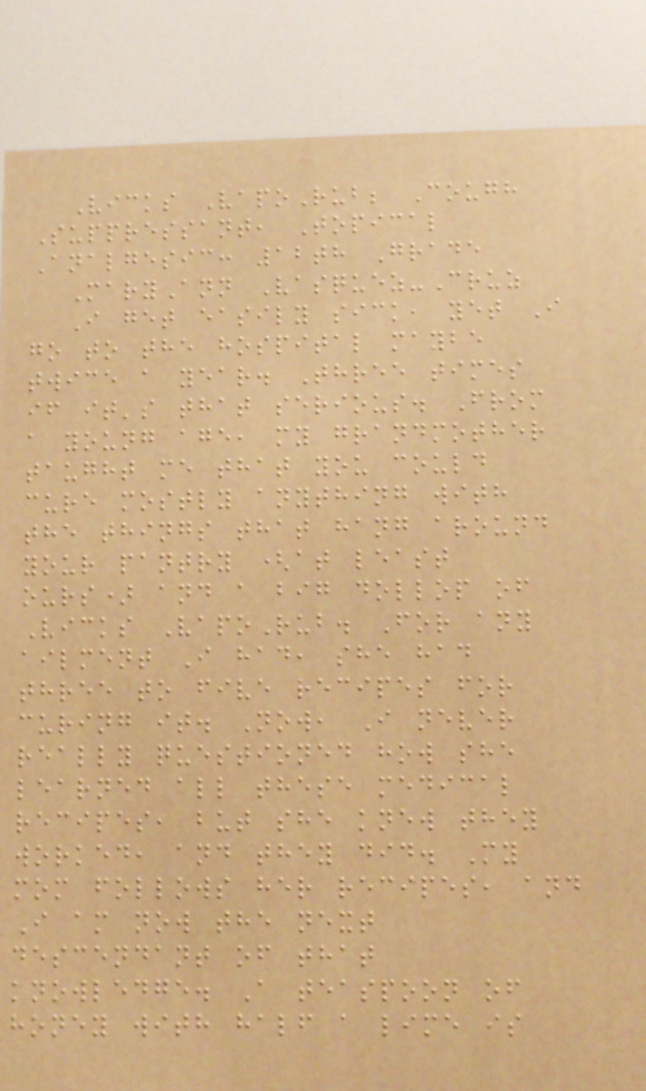Vicks VapoRub; Cough
Suppressant, Topical
Analgesic: 12th Grade
MaryAnn Vasquez-Cruz
I get easily sick, yet I
go to the hospital maybe
twice a year. Three times
if it's that serious. From
a young age, my grandmother
taught me that you could
cure mostly anything with
the things that hang around
your pantry (at least
ours) and a big dollop of
Vicks VapoRub. For any
ailment I had, she had
three to five recipes for
curing it. Now, I never
really questioned how she
learned all these medical
recipes, but she knew they
worked, and they did. My
mom follows her recipes, and
I am now the next
descendant of that
knowledge. A teaspoon of
honey with half a lime is
